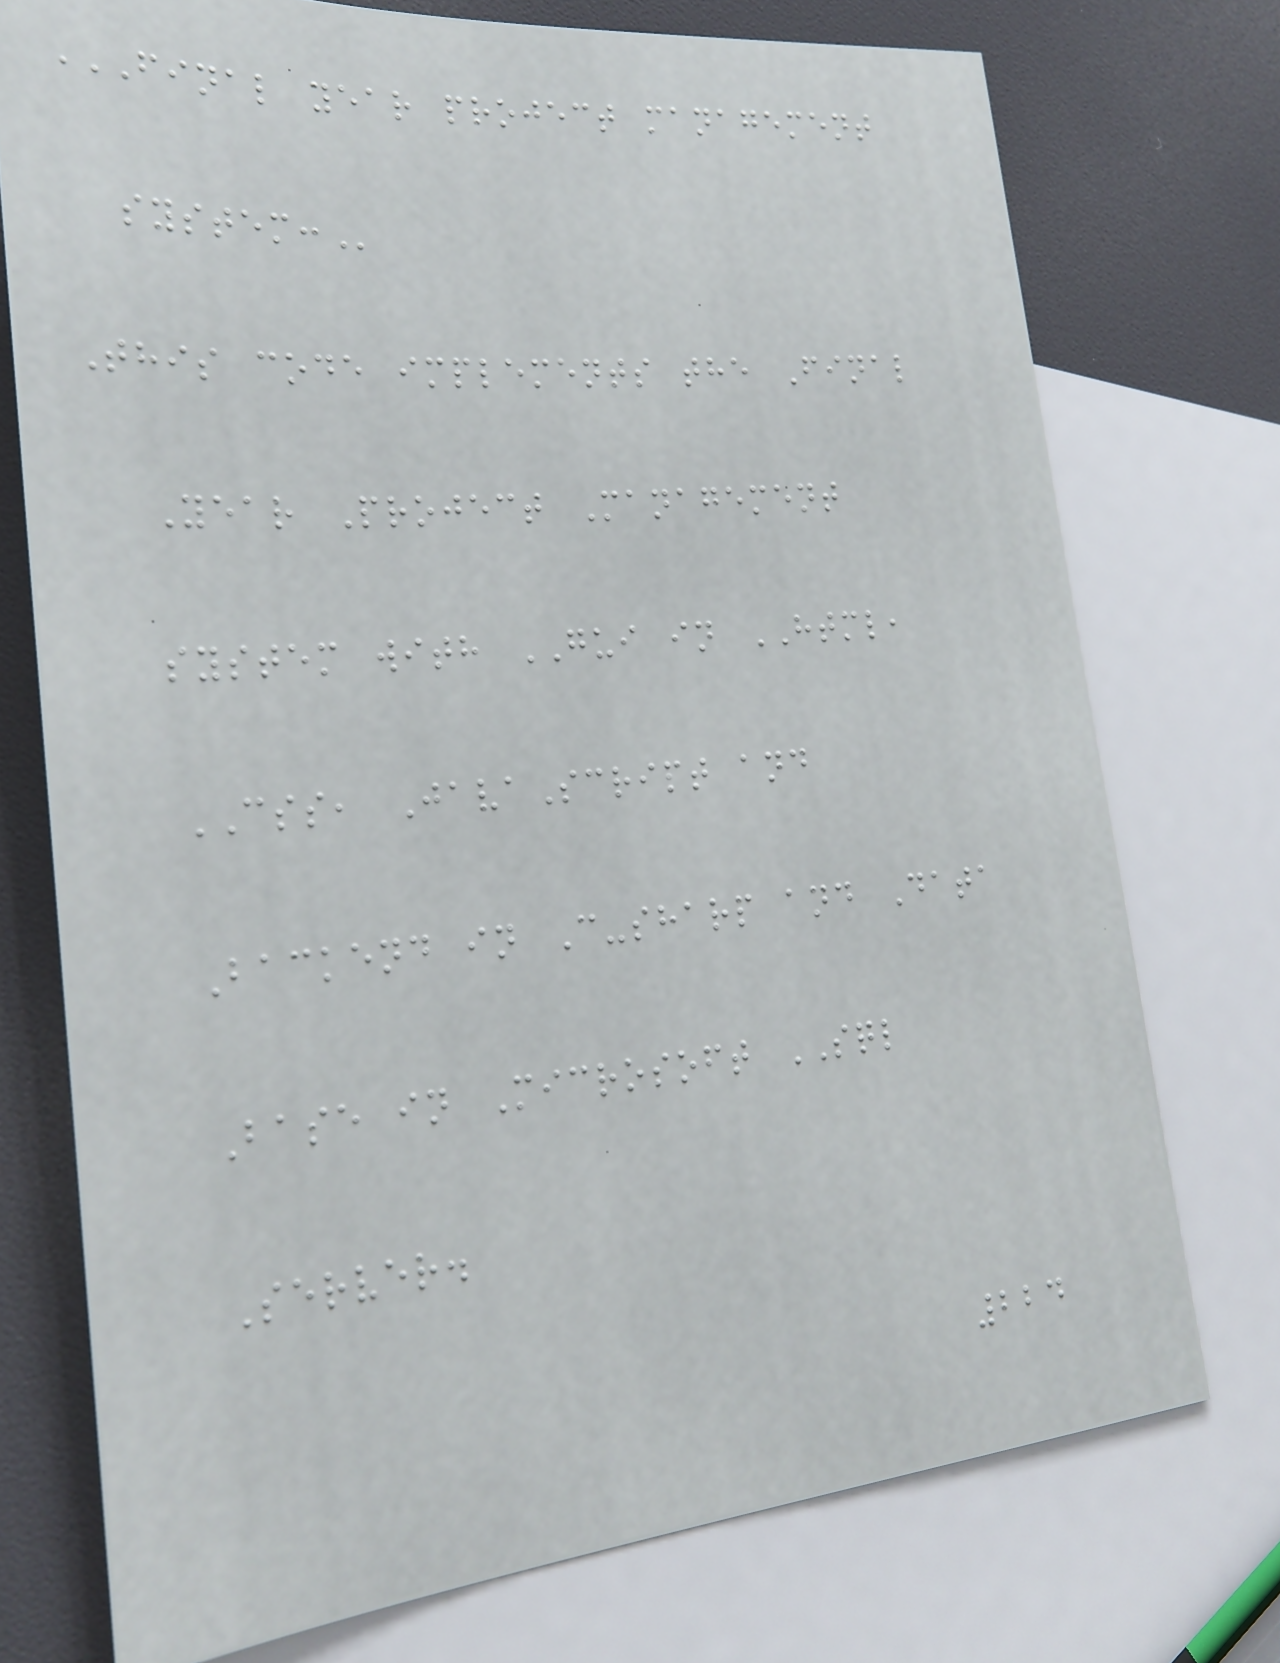FINAL YEAR PROJECT MANAGEMENT
SYSTEM:
This code implements the Final
Year Project Management
system with GUI in HTML,
CSS, JavaScript and
Backend in C-sharp and Data
Base in Microsoft SQL
Server.
224
